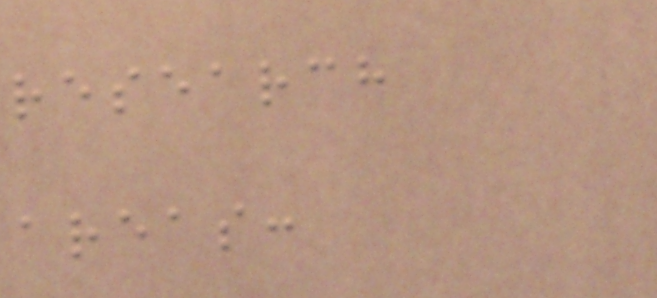research
areas:
